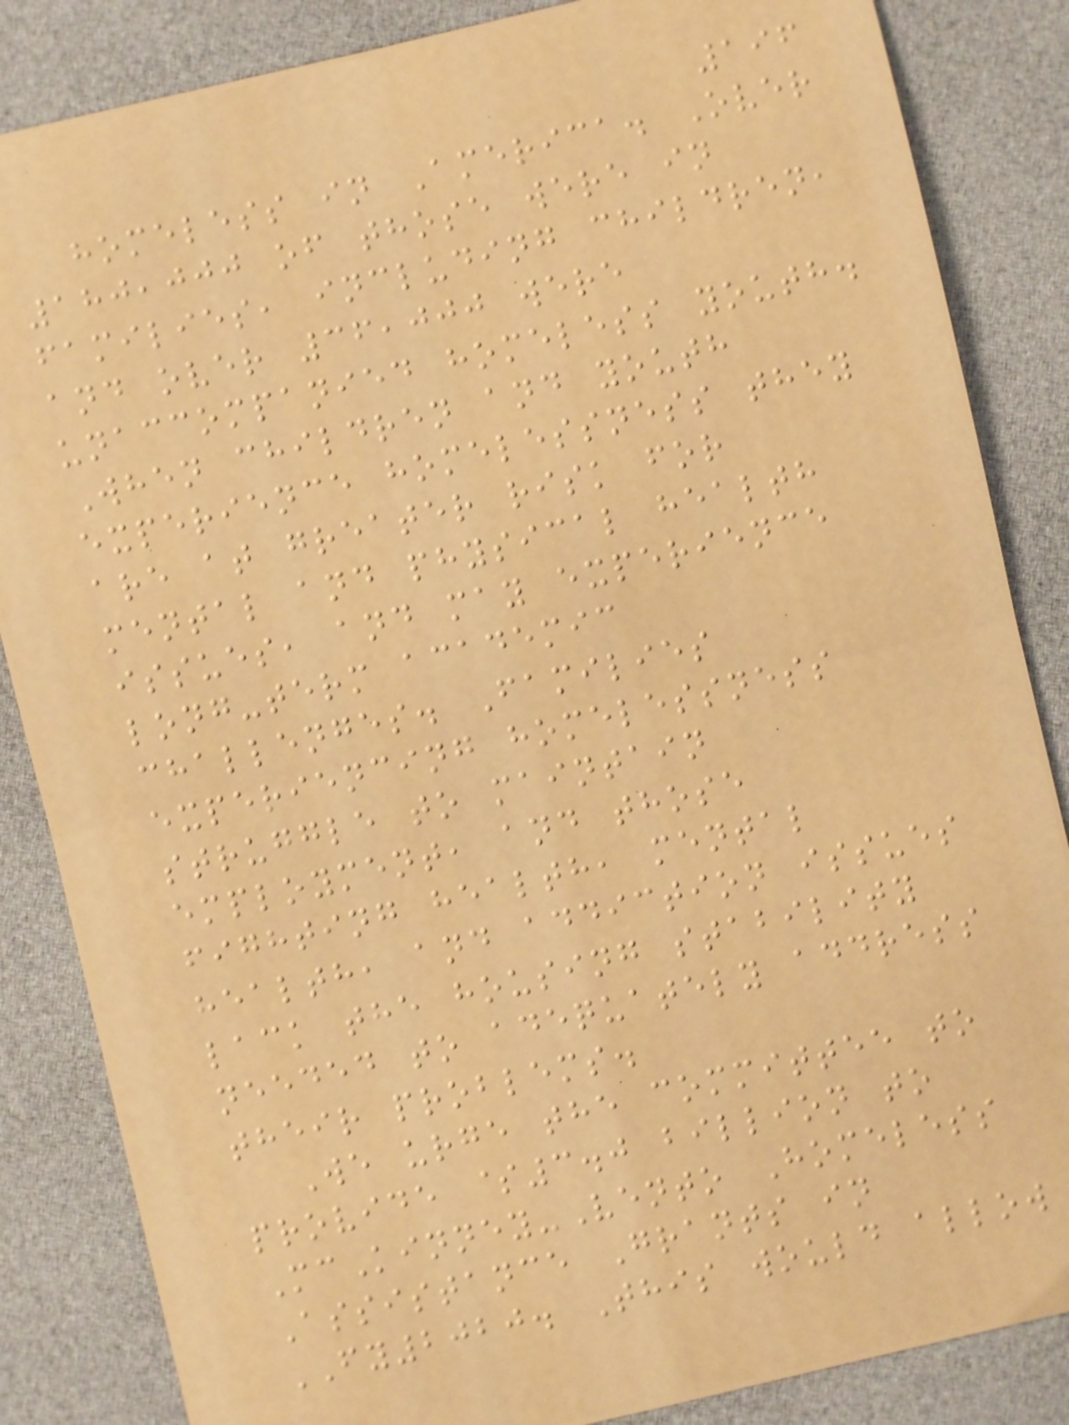196
homeless in America. Over
180,000 of those were in
families, including children,
and over 36,000 were
unaccompanied homeless youth.
When children and youth
experience homelessness they
are at greater risk for
mental and physical health
issues, and may experience
long-term academic
challenges. Families
experiencing homelessness
struggle to maintain
employment, and those
fighting health, mental
health, and addiction issues
lack the housing stability
needed to adequately address
their problems.
We urge the committee to
provide $3.0 billion to
McKinney-Vento Homeless
Assistance Grants in
FY2020. This would allow
